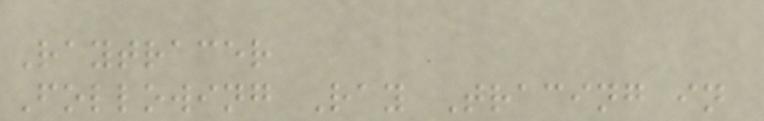Raytracer
Following Ray Tracing in
